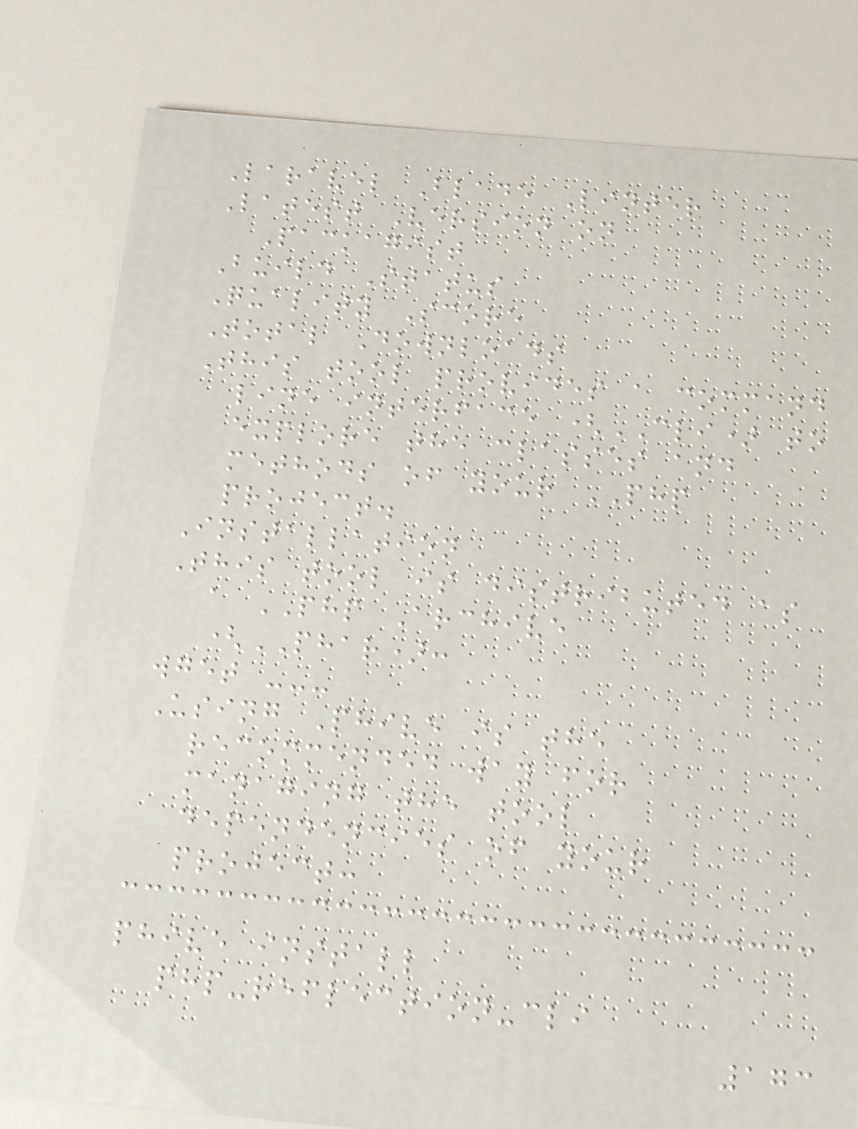Laravel Blade Linter
Latest Version on
Packagist
Build Status
Quality Score
Total Downloads
This tool provides a command
line interface (CLI) to
explore the classes and
methods of your PHP
project.
Installation
This tool is distributed as
a PHP Archive
(PHAR):
wget ---
Using Phive is the
recommended way for
managing the tool
dependencies of your
project:
phive install
php-reflection-cli
173
